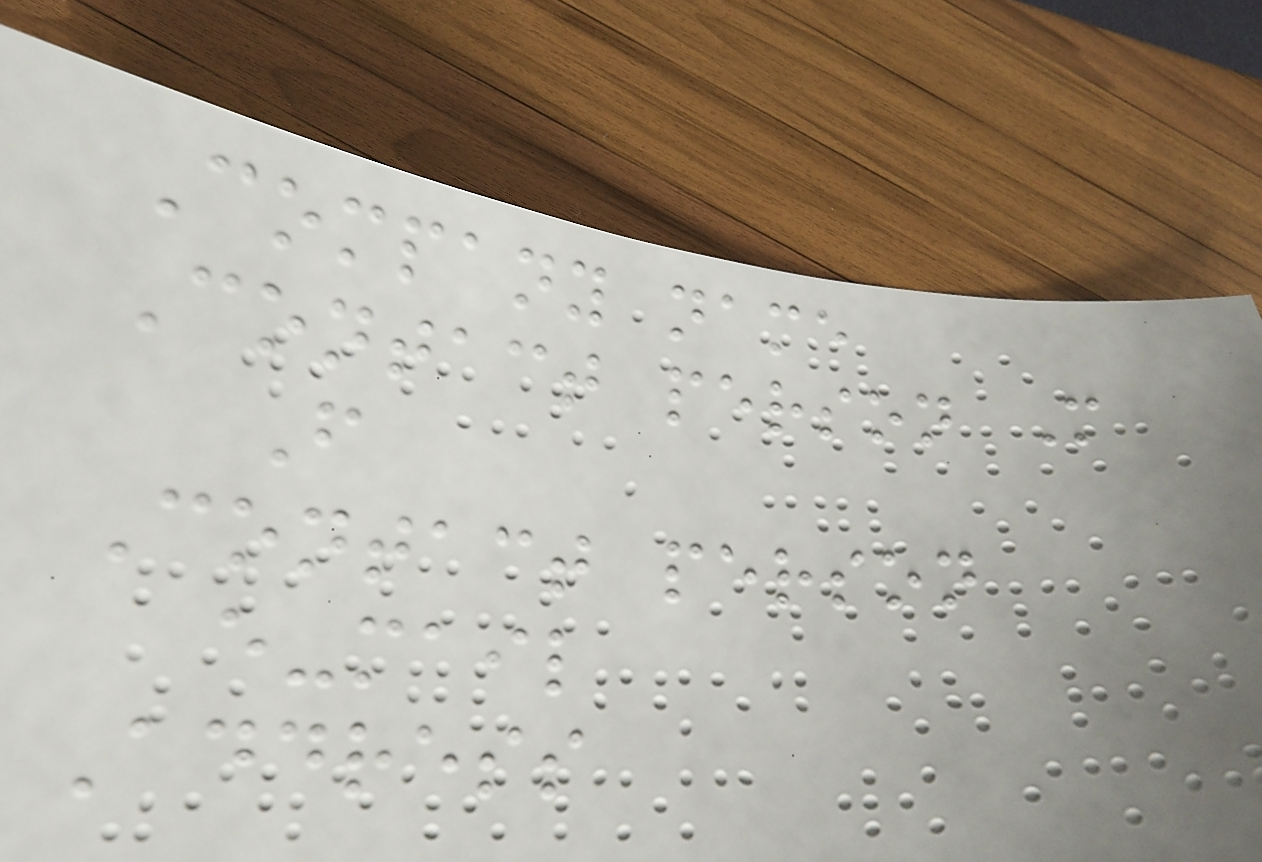Company name
Contact person M
F
Contact person
e-mail
Address
